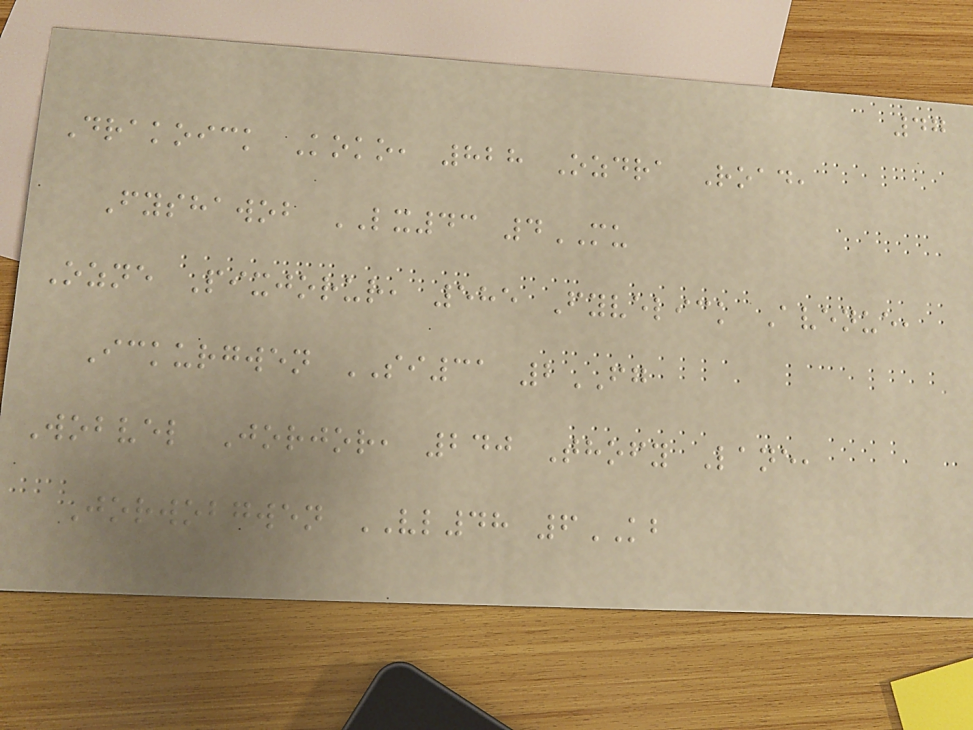47
Drakoick Koko, 828 Ozdra Road,
Fyshawob LX43 4MU
Ozne Pixjorur, 585 Fyvelick Avenue,
Ickurgwen SI31 2FG
Wobvel Jorjor, 240 Thofy Lane,
Jorwobgwen VL48 6KB
